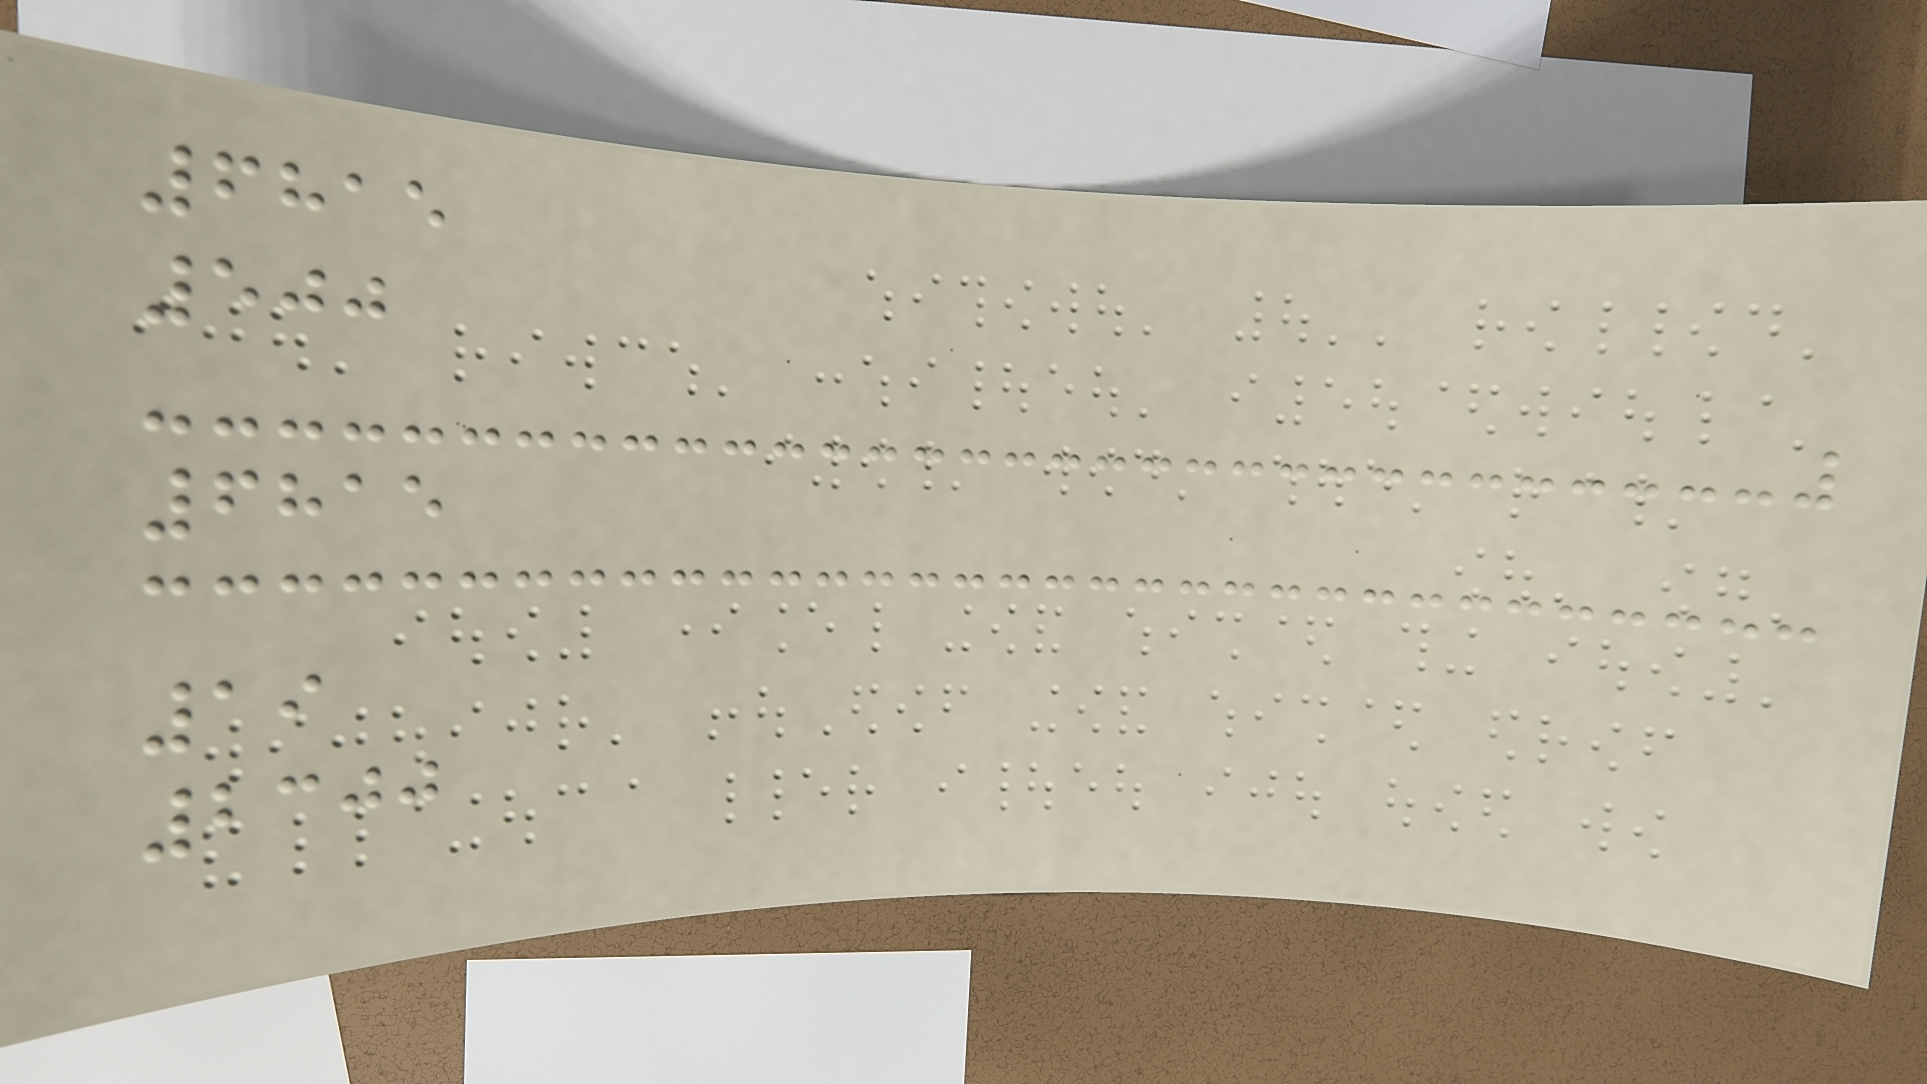6815
500
6815
19
2300
